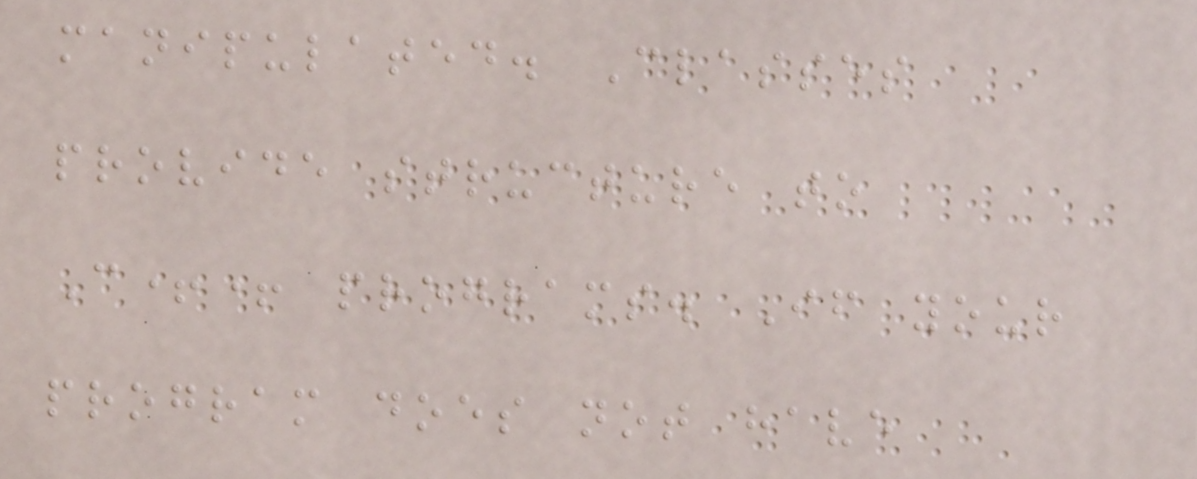manipulated. Classes
provide structure to
C++ programs. If your
program does not have
